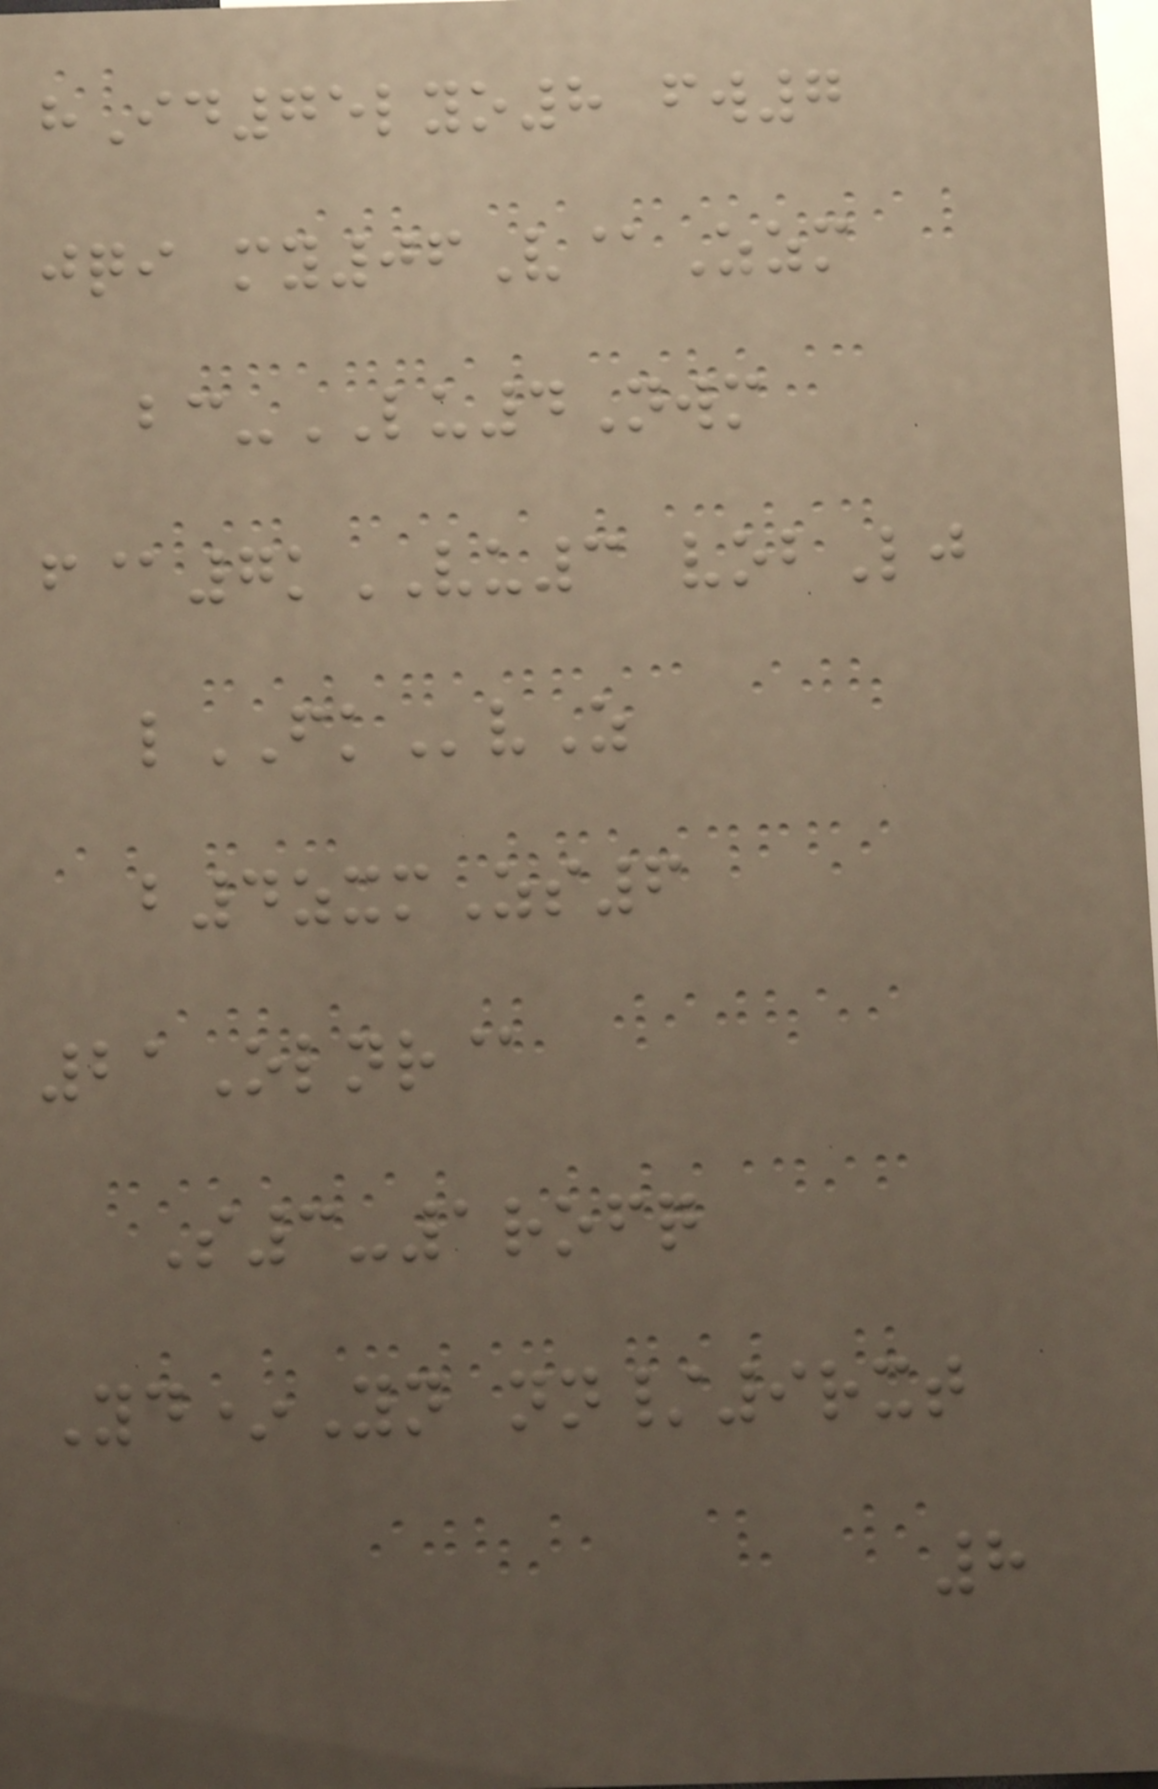hId75lyo8 fw7
jqi my06V@Zzm
bc-LU4Nwm
f@7kVU3 vobLj
lFKvZ
b4zxmZs6
21Olnr@
S3-1rofq
Yd*Yn nn/9rxt
8
